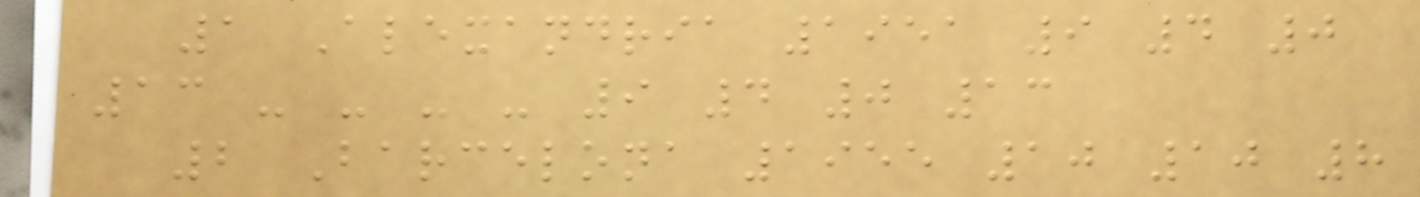1 Alexandria 1951 9 4 0
13 - - - - 9 4 0 13
2 Barcelona 1955 10 10 8
